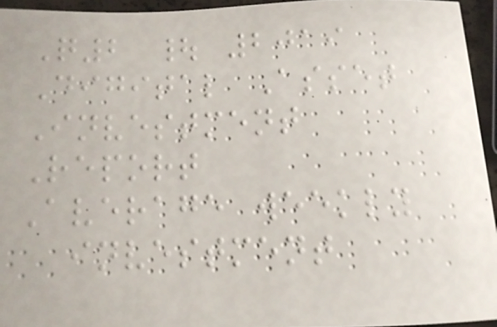Q2 | 2019
Digital Asset
Investment
Report
Average weekly
investment
